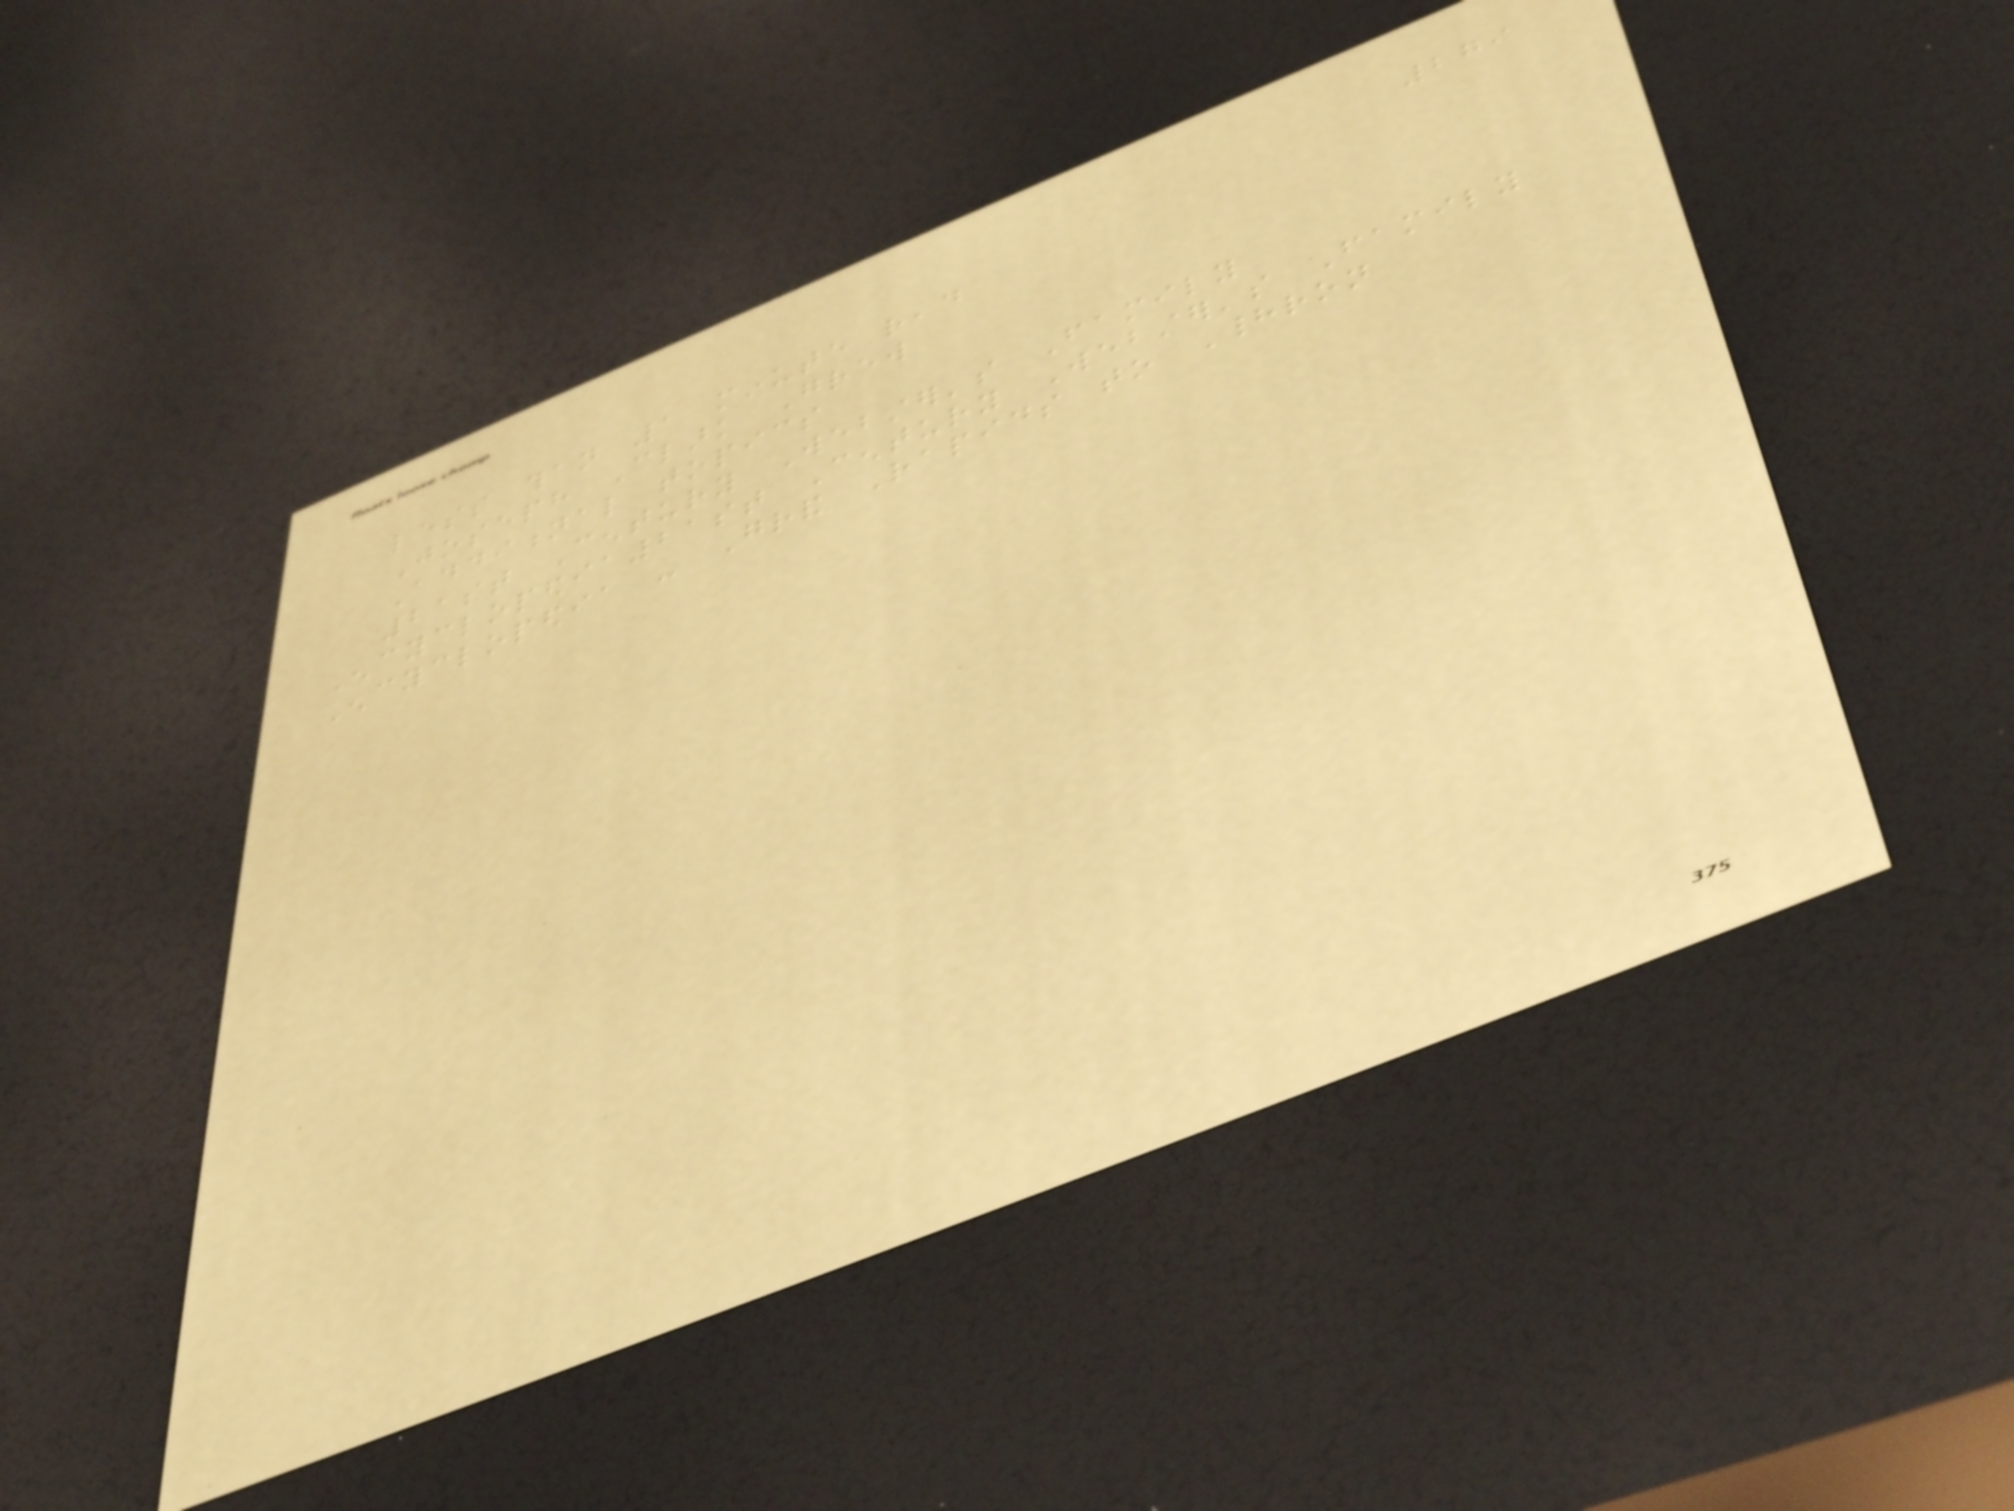279
less than 1 minute read
Joseph Clark Grew
Additional topics
21st Century Webster's Family
Encyclopedia21st Century Webster's Family
Encyclopedia - Grand Rapids to Hadron
